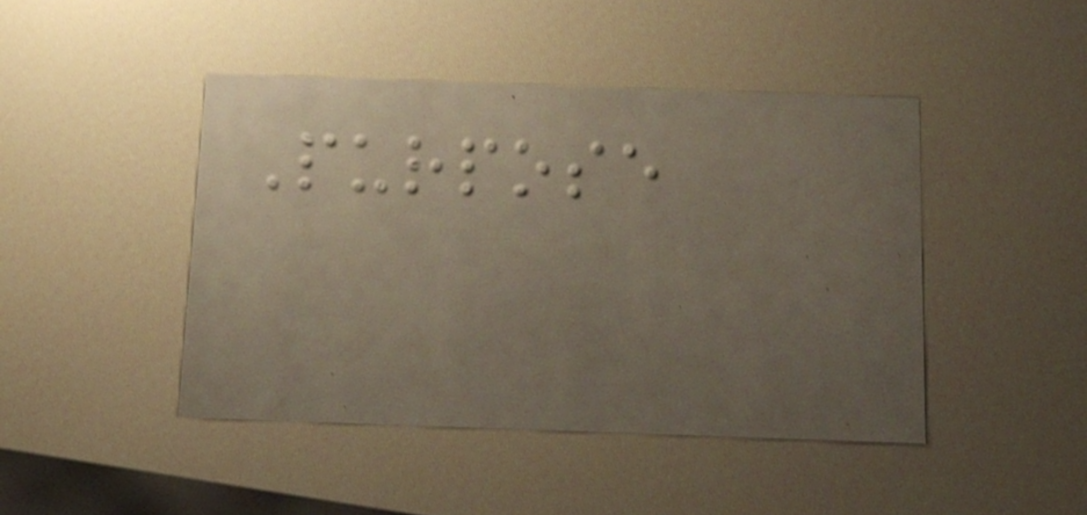Purpose
